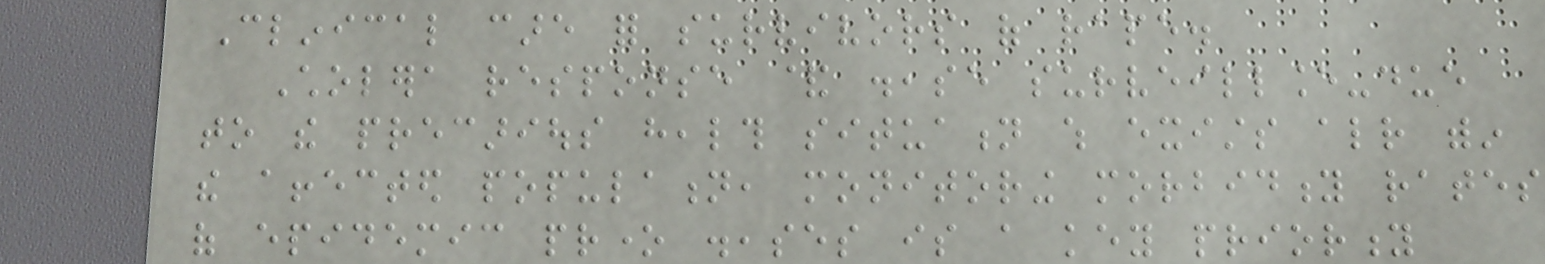Clinical care for survivors of rape.
Cholera response & disease surveillance-due
to the precarious health situation which exists already within
the affected population, monitoring morbidity rates
of epidemic prone diseases is a key priority
